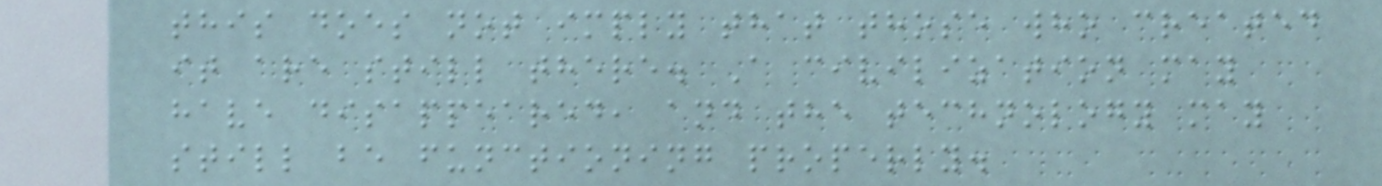this does not imply that those who created
it are still there. A civilization may
have disappeared, and the technology may
still be functioning properly.
